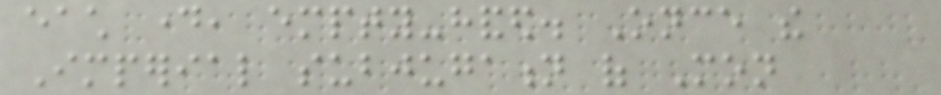each day, empty-handed. Once the
Imperial subjugation of Mon
